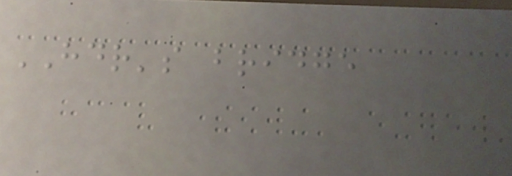HDR's bridge
